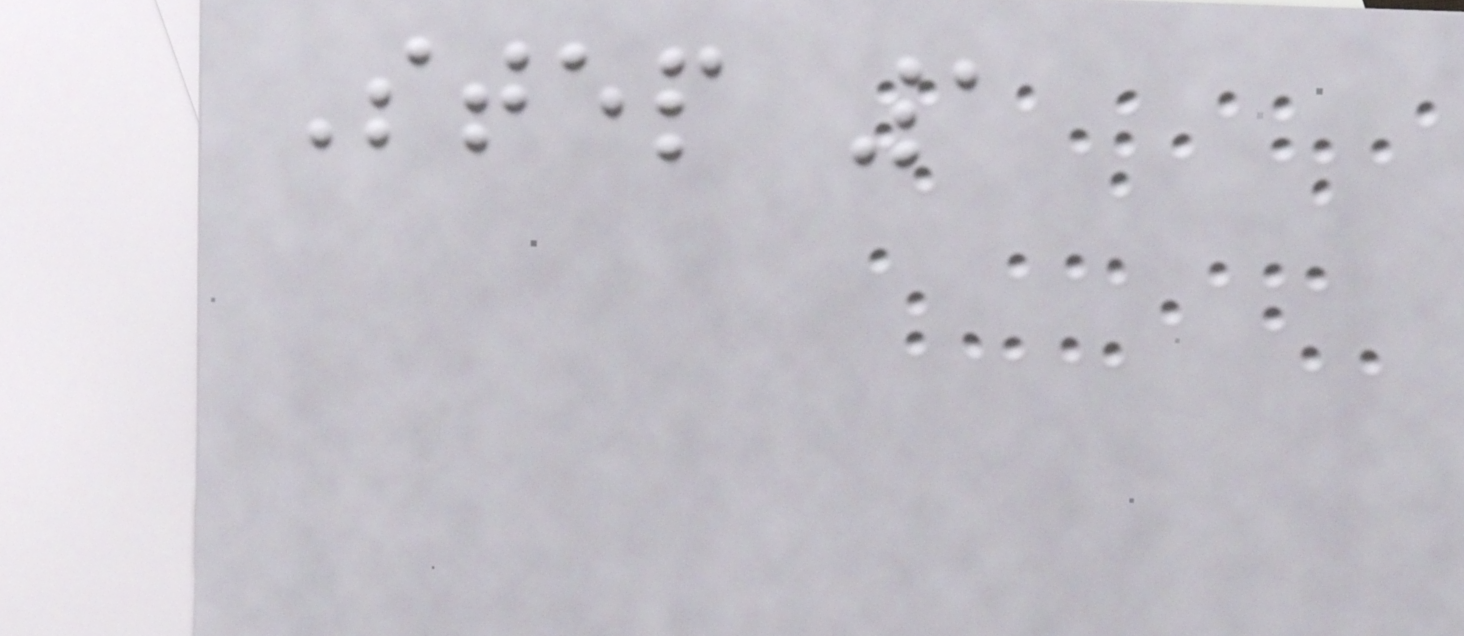Step 1
